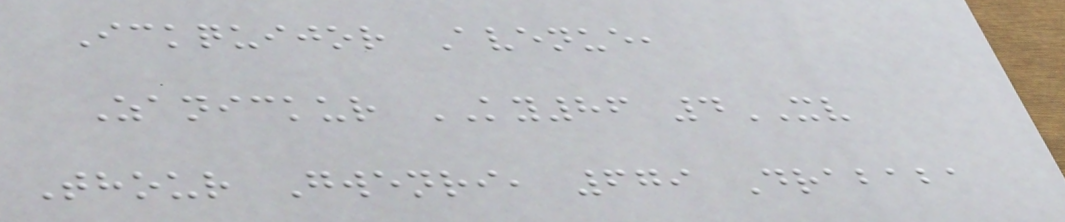Ickquijor Avenue,
Zanickur KY86 4XV
Thour Gwenri, 679 Drababa
